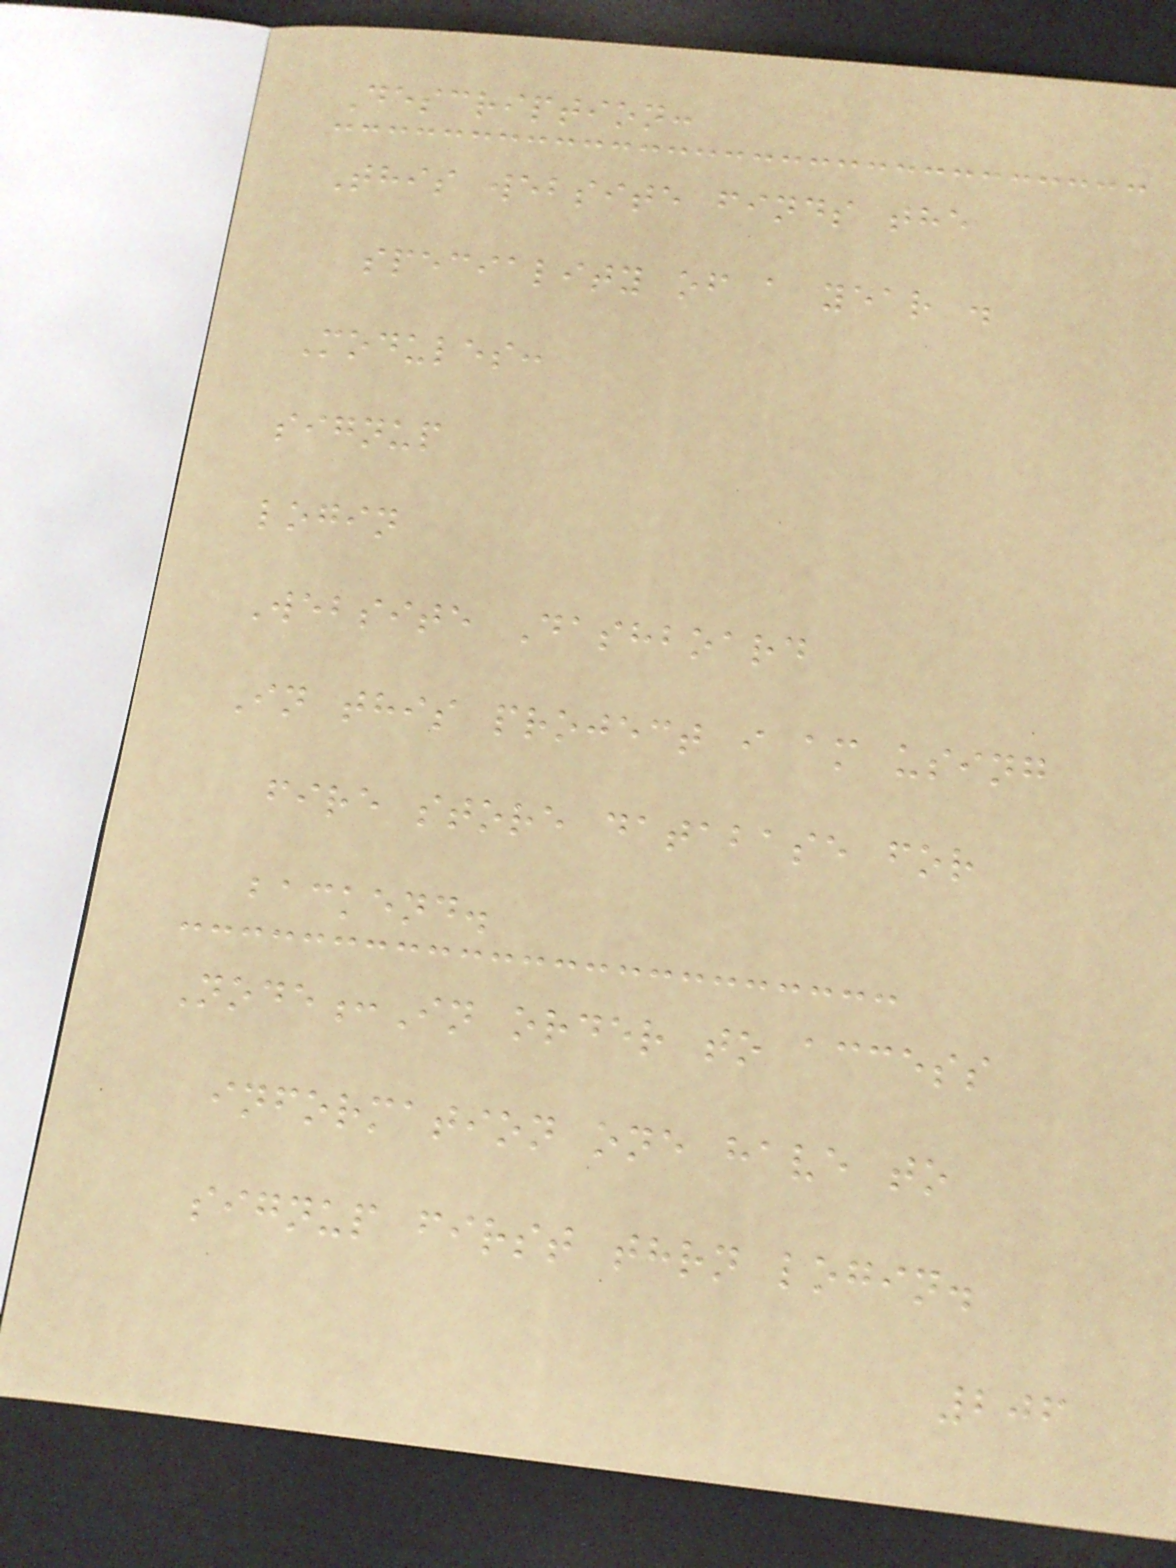Description:
This website finds the
speciality of a year .
Modules:
signup
login
Website Dashboard
In this project i am using
fire store database for
backend.
Node:In order to access
information one have to
signup first thrn login.
206
